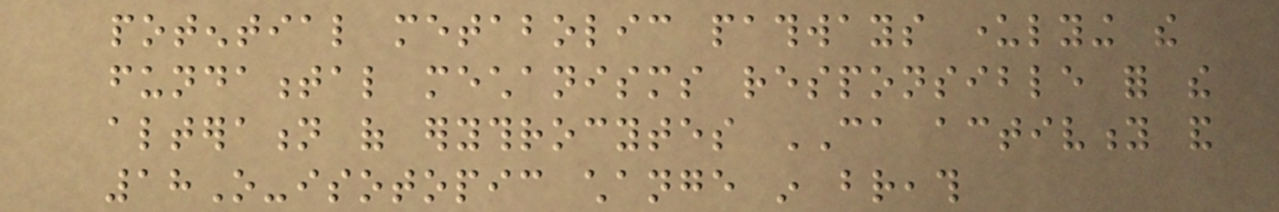potential metabolic pathways underlying the
fundamental mechanisms responsible for the
alteration of erythrocytes CA activity and
18O-isotopic change in breath
